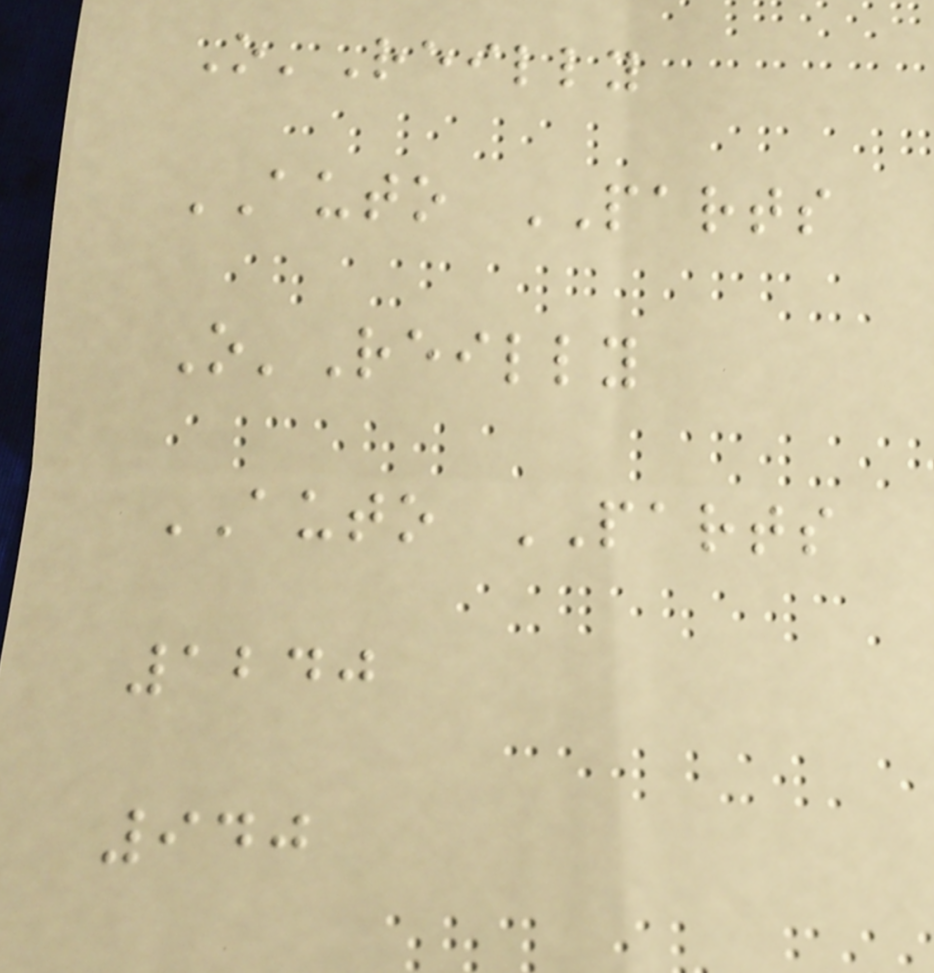O'Reilly
AUTO PARTS
O'Reilly
AUTO PARTS
1240
940
